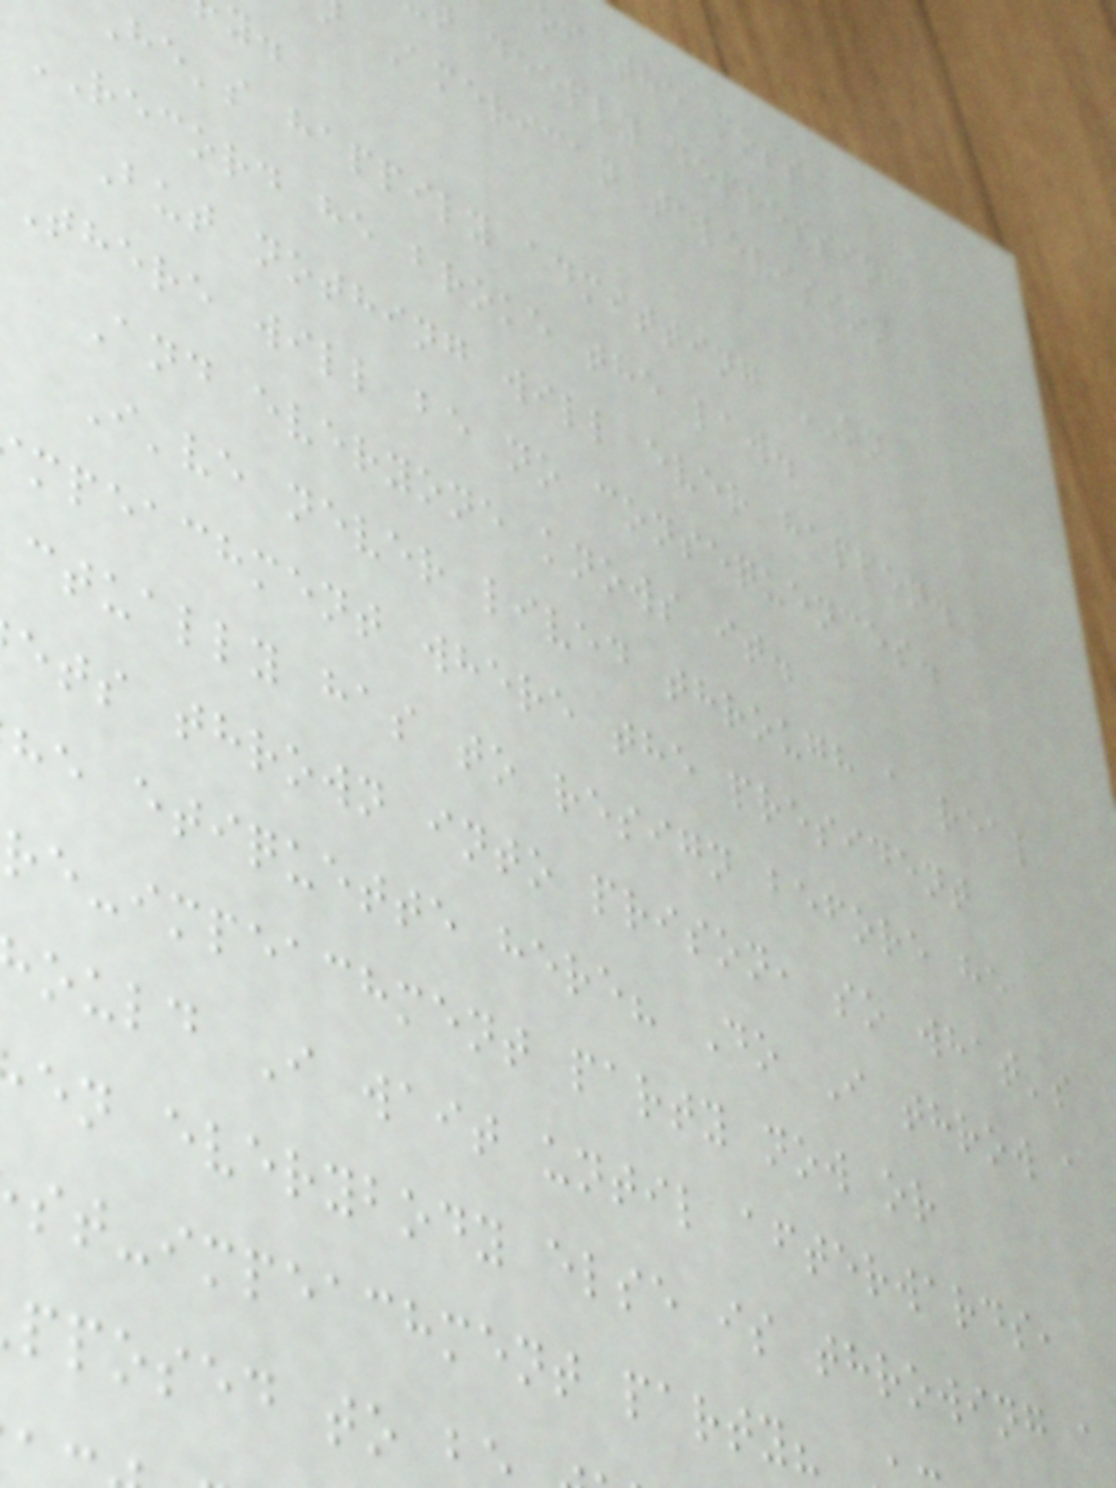of the most
deeply depressing
American television
he's happily admitting ON
RECORD he broke the law.
But nothing will ever happen.
There will be no consequences.
And everyone knows it.
I've never lived through a real
mpeachment where the president
ctually has to resign before he
ets thrown into prison, so what's
he etiquette here? Do I throw a
re-impeachment party now or
ould I wait until afterwards,
en everybody else is throwing a
st-impeachment party?
pposed to b
